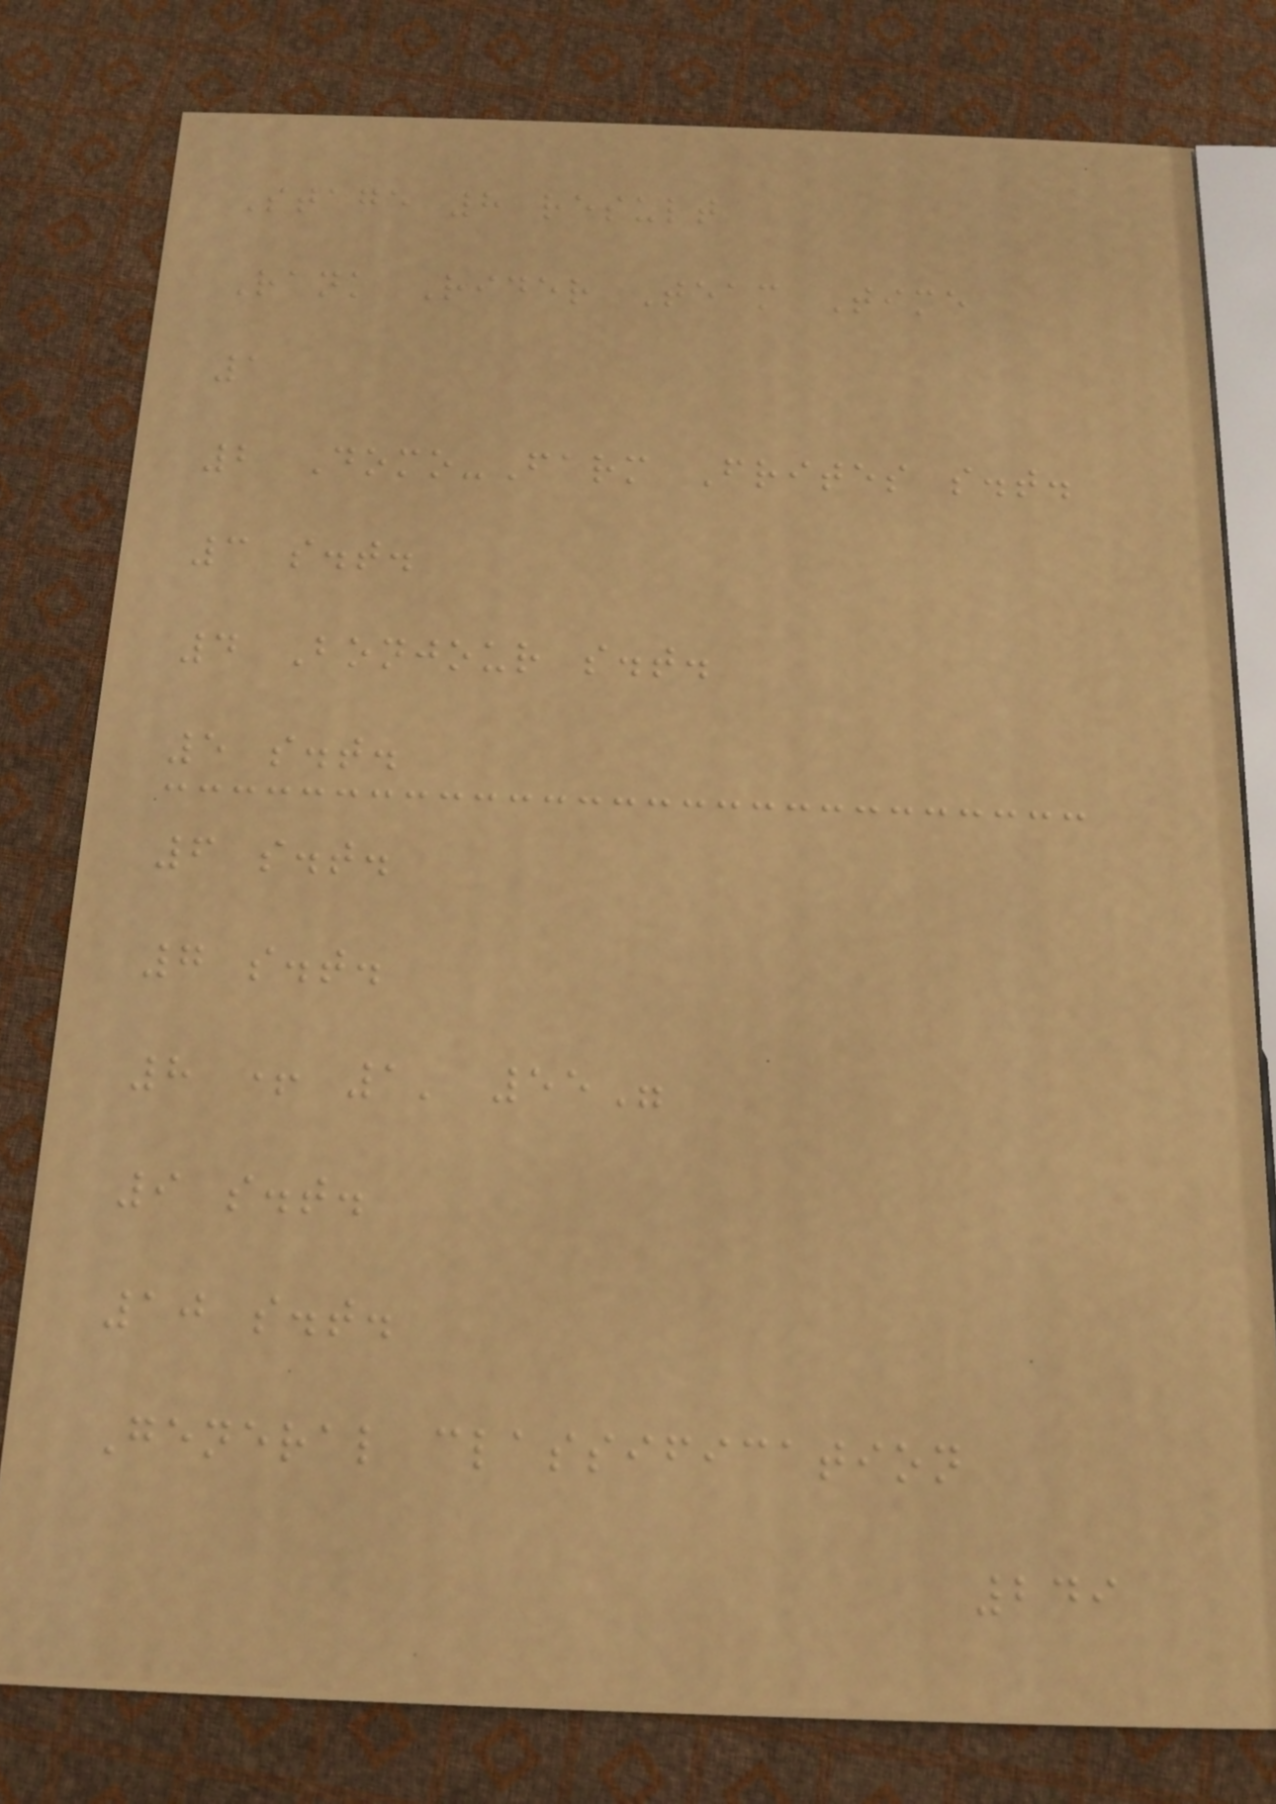Stage 8 result
Rank Rider Team Time
1
2 Domo-Farm Frites s.t.
3 s.t.
4 Bonjour s.t.
5 s.t.
6 s.t.
7 s.t.
8 + 1' 55"
9 s.t.
10 s.t.
General classification
249
